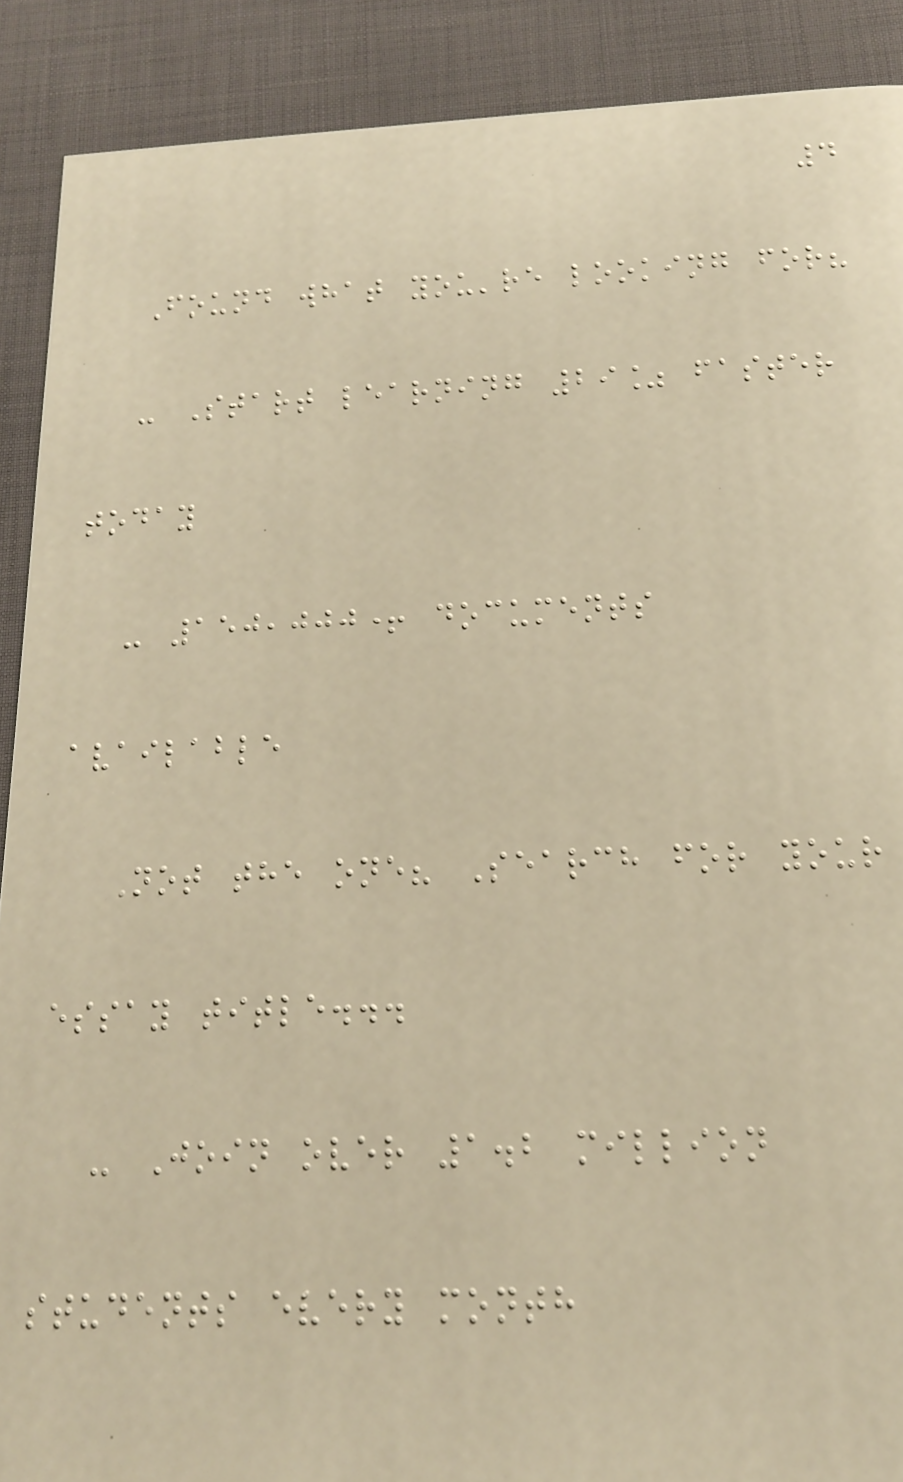4
Found what you're looking for?
- Start learning 29% faster
today
- 150,000+ documents
available
Not the one? Search for your
essay title...
- Join over 1.2 million
students every month
